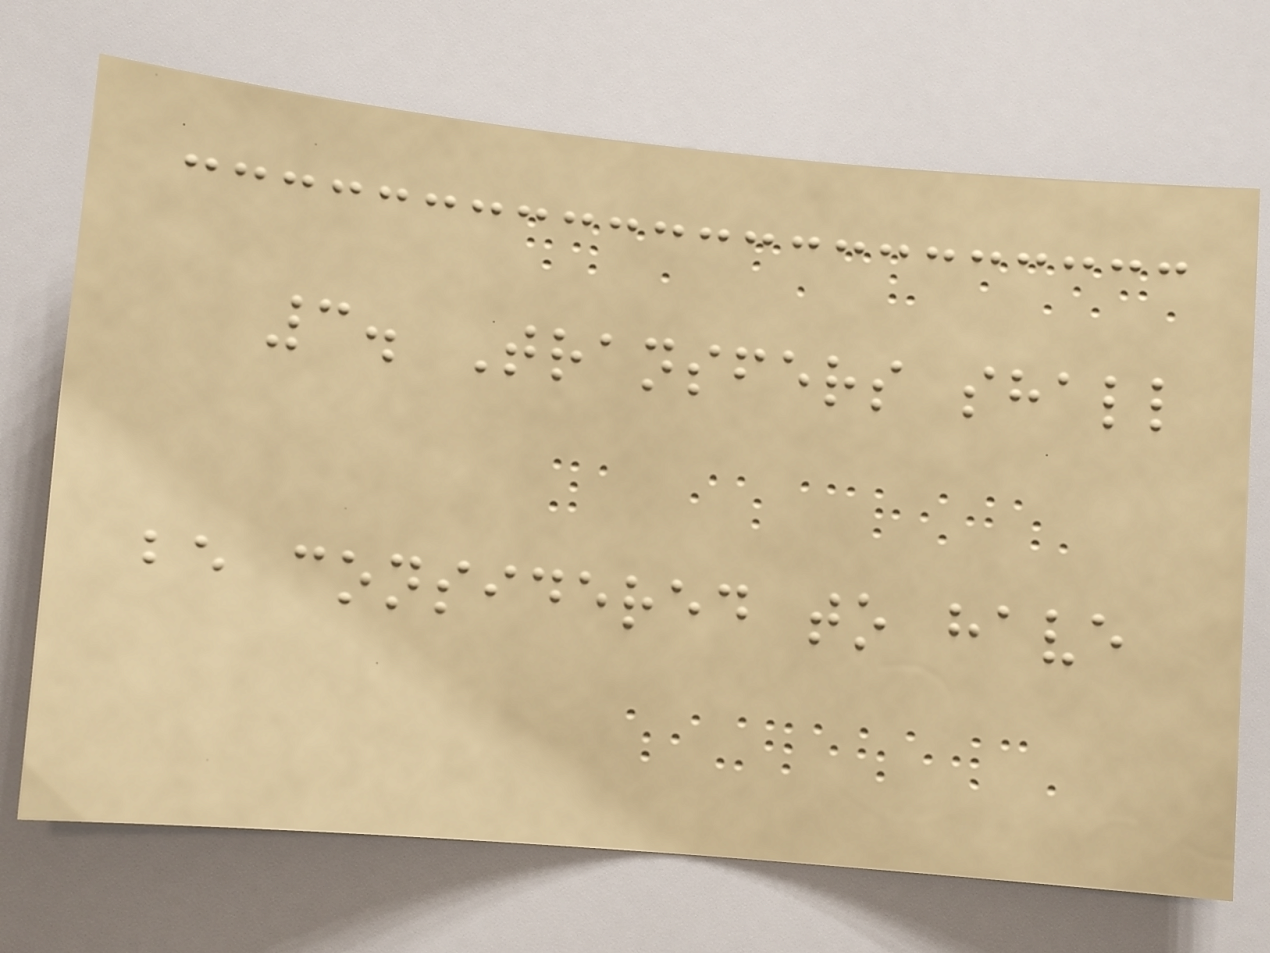3. Transfers shall
be considered to have
